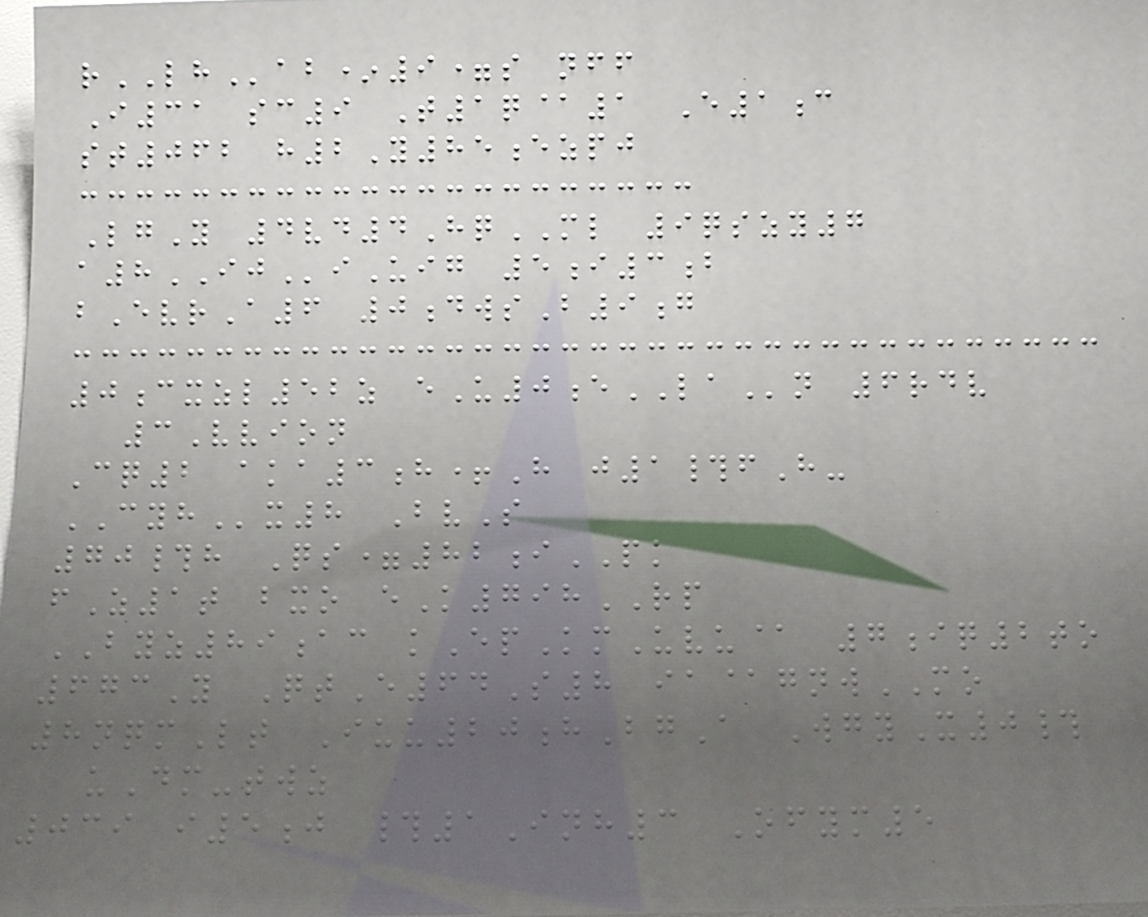rLHab*9=s nff
I31 sc9 T1q@1 E1c
st062 h2Y85ezpj
LgY 4vd4HqML 9qszy7
a8IJiUig 5i3b
bEvrA6 0dwsB9g
0cxzl52z eU0eLAn 6rdv
3Vvion
Cq2 aka3h+H j1#fH-
CYHx8 BvS
70#h Qs=82iPK
fZ1t bxo eK798RP
BYZ89ac kEpKmUvu@ 7iq2to
673Y QtE64S8 ia@gnwMO
8nqmLt Iuu20hBgA WgyX0#
uDm-twz
039 i5j #1Inh3 Ofym5
